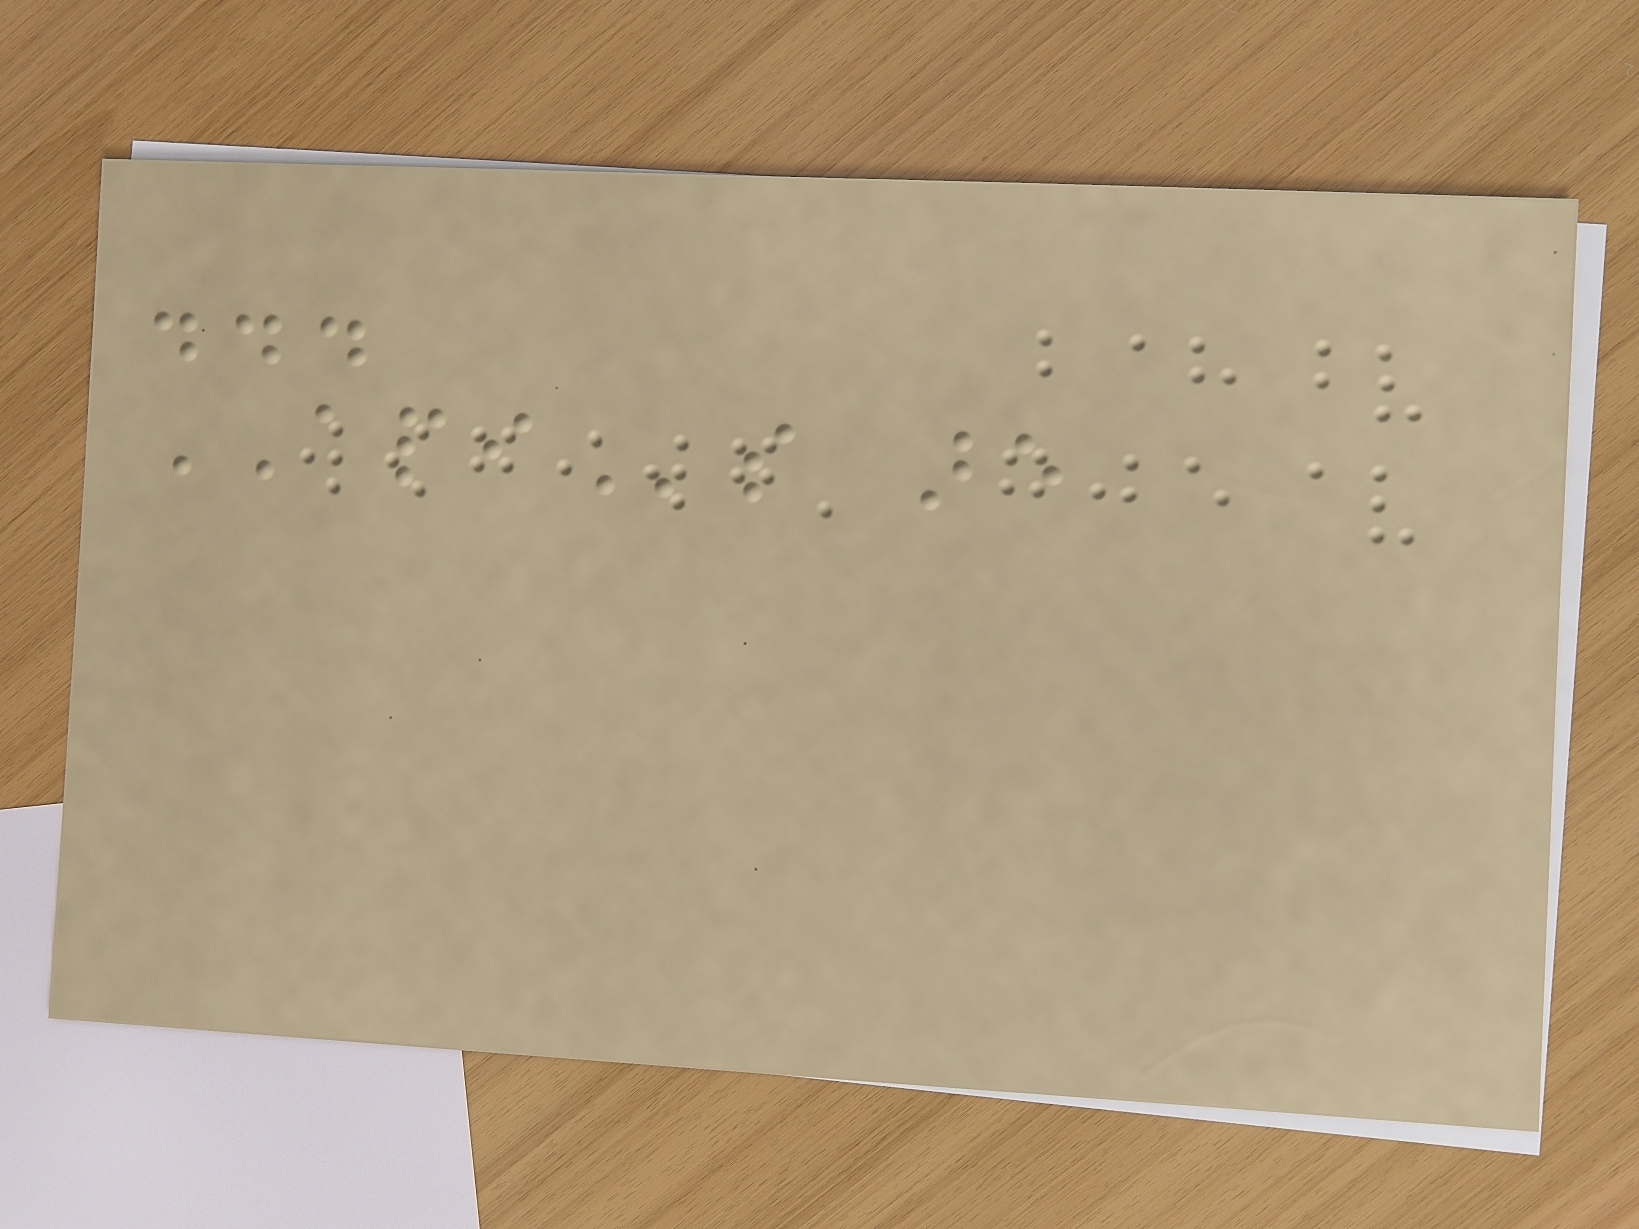...
APIs are
